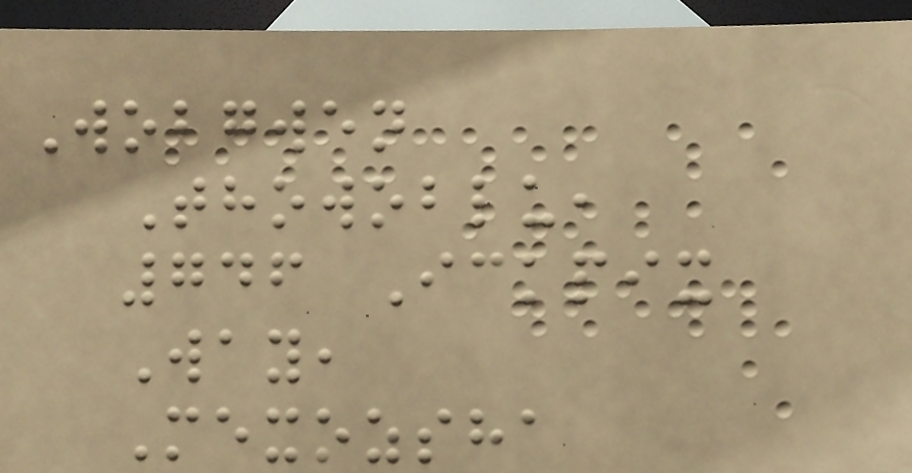Wobgwen
Thowoblu,
746 Ickpix
Way,
Mexozsha
